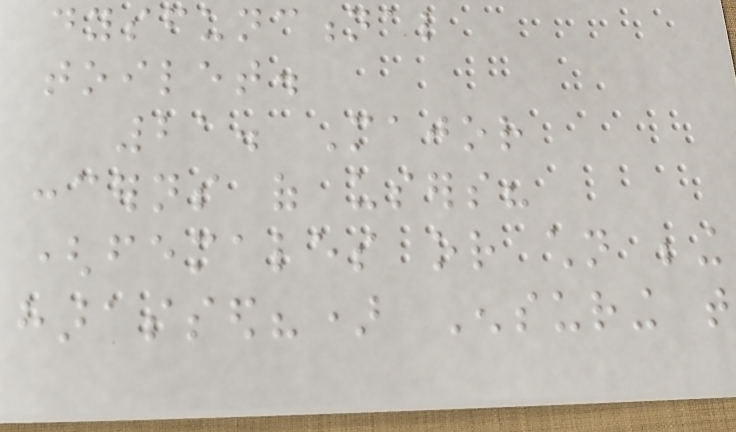dysfunctional
toilet.
21. Major
concerns of users?
(females or children being
harassed?) Ensuring that
